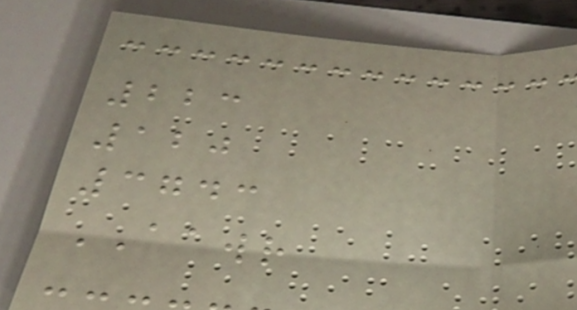223
120
3743
AAWR
